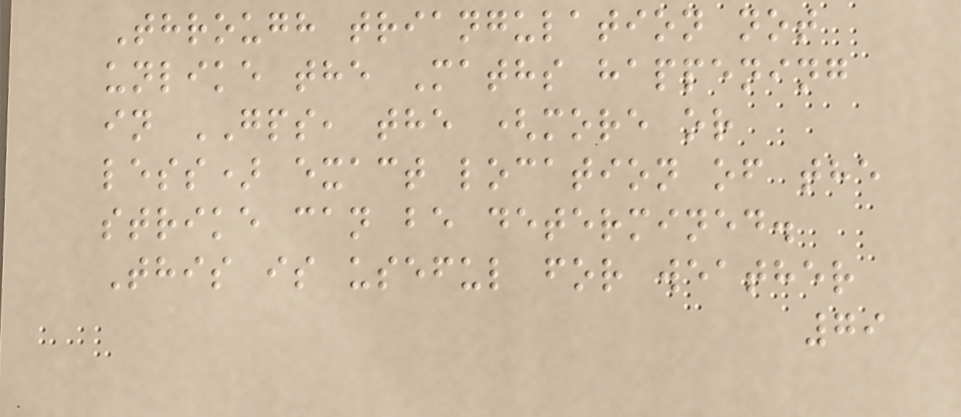Through triangulation not
unlike the Maths happening
in GPS, the (more or
less) exact location of the
strike can be determined.
This is useful for weather
79
